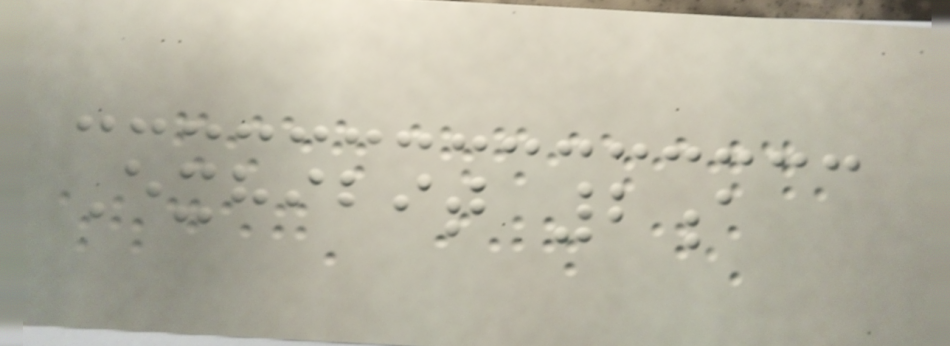Exhibit 2a
